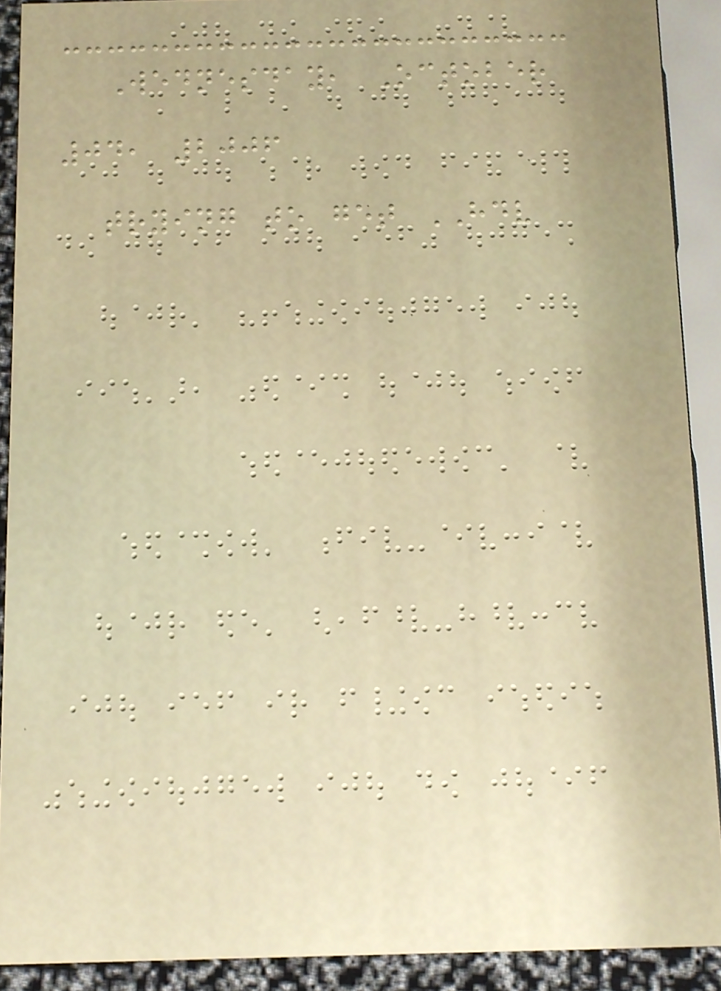Wednesday, October
04, 2006
trying to get HDV
